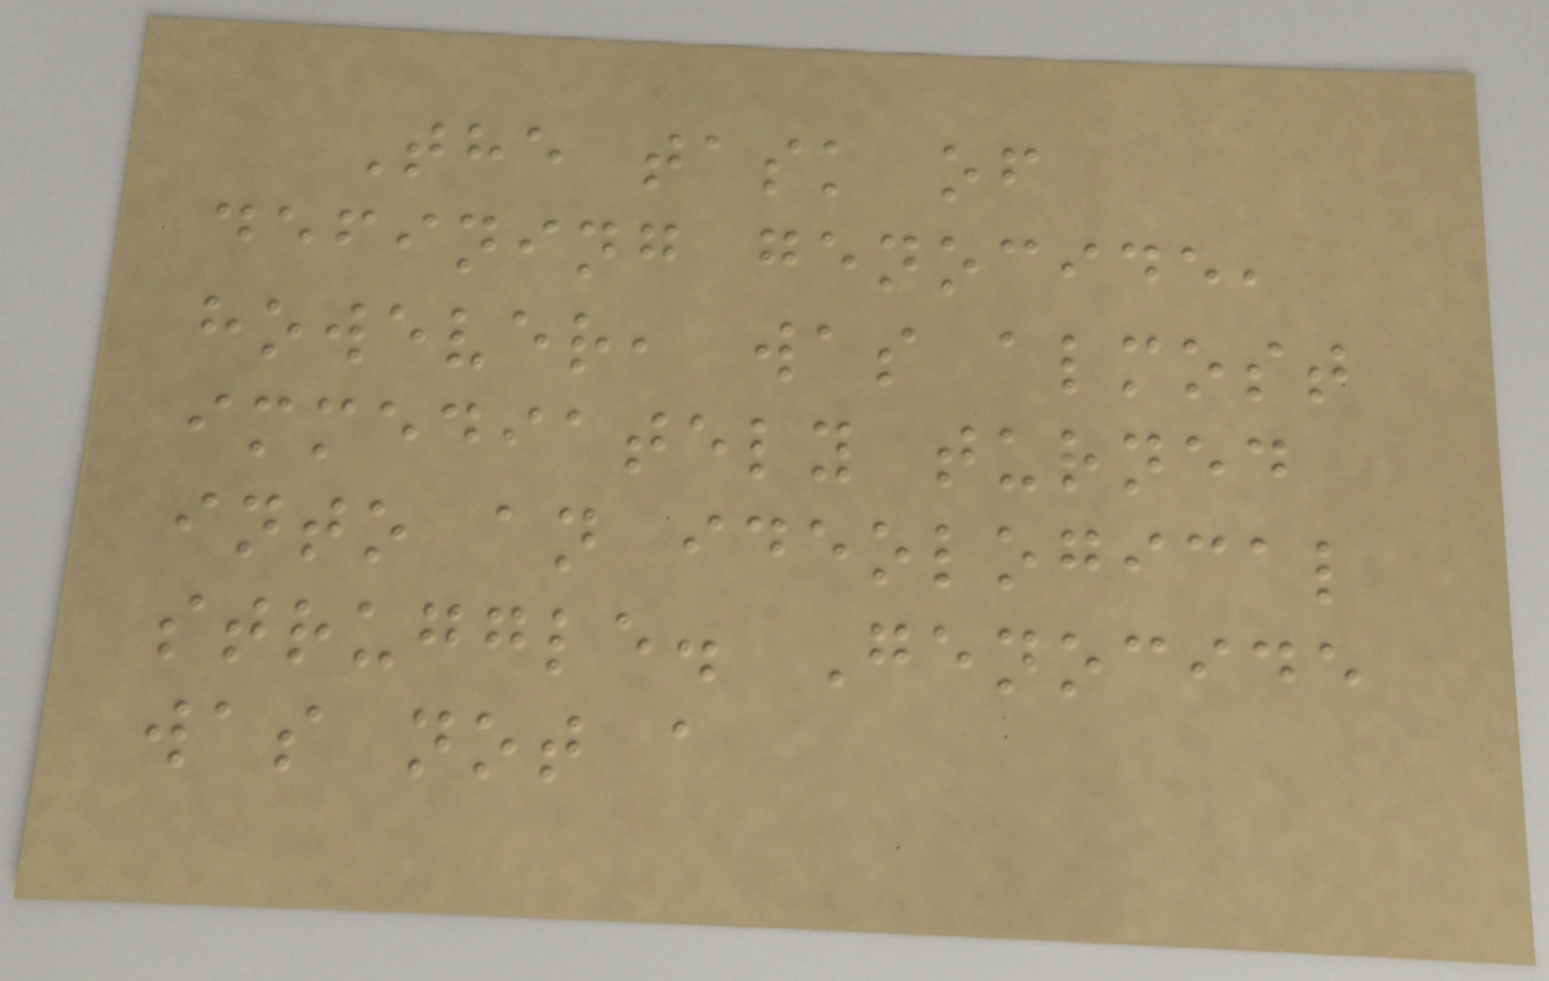The task of
defining genocide,
however, was almost
immediately turned
into an ideological
struggle. Genocide
was not a
